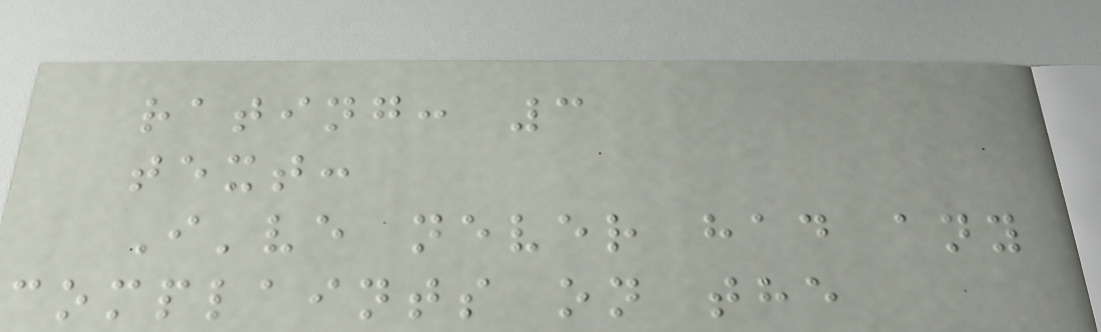rating: 3
text:
I've never had any
complaints on the
